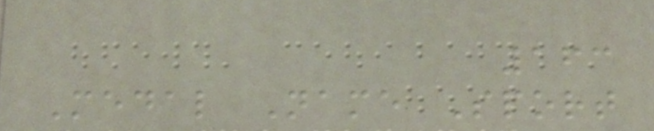163
Medal Name Sport
